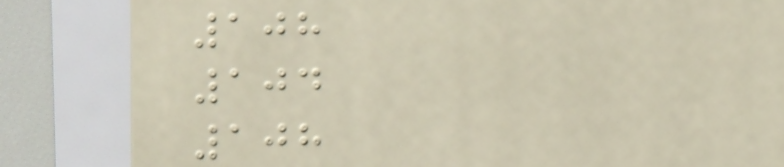108
104
108
